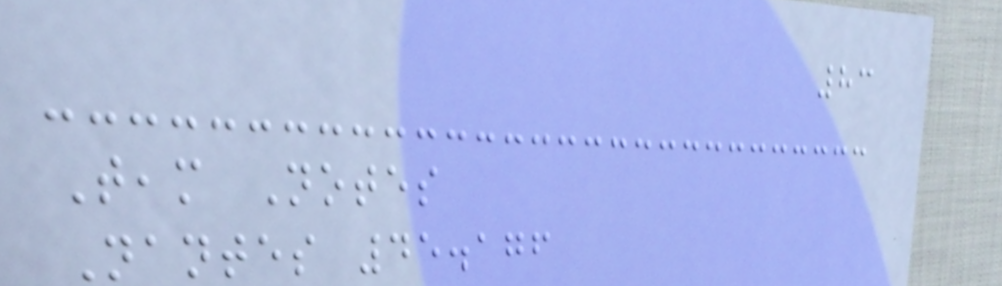83
Team Notes
Nantes 45.176
